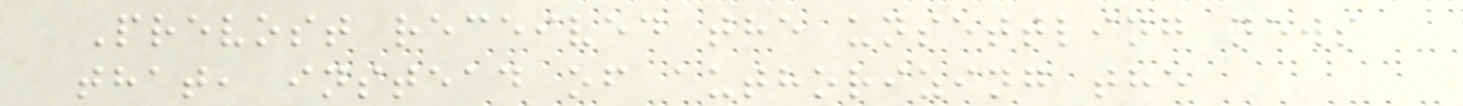Prevost received the unsettling news
that, instead of authorizing the
